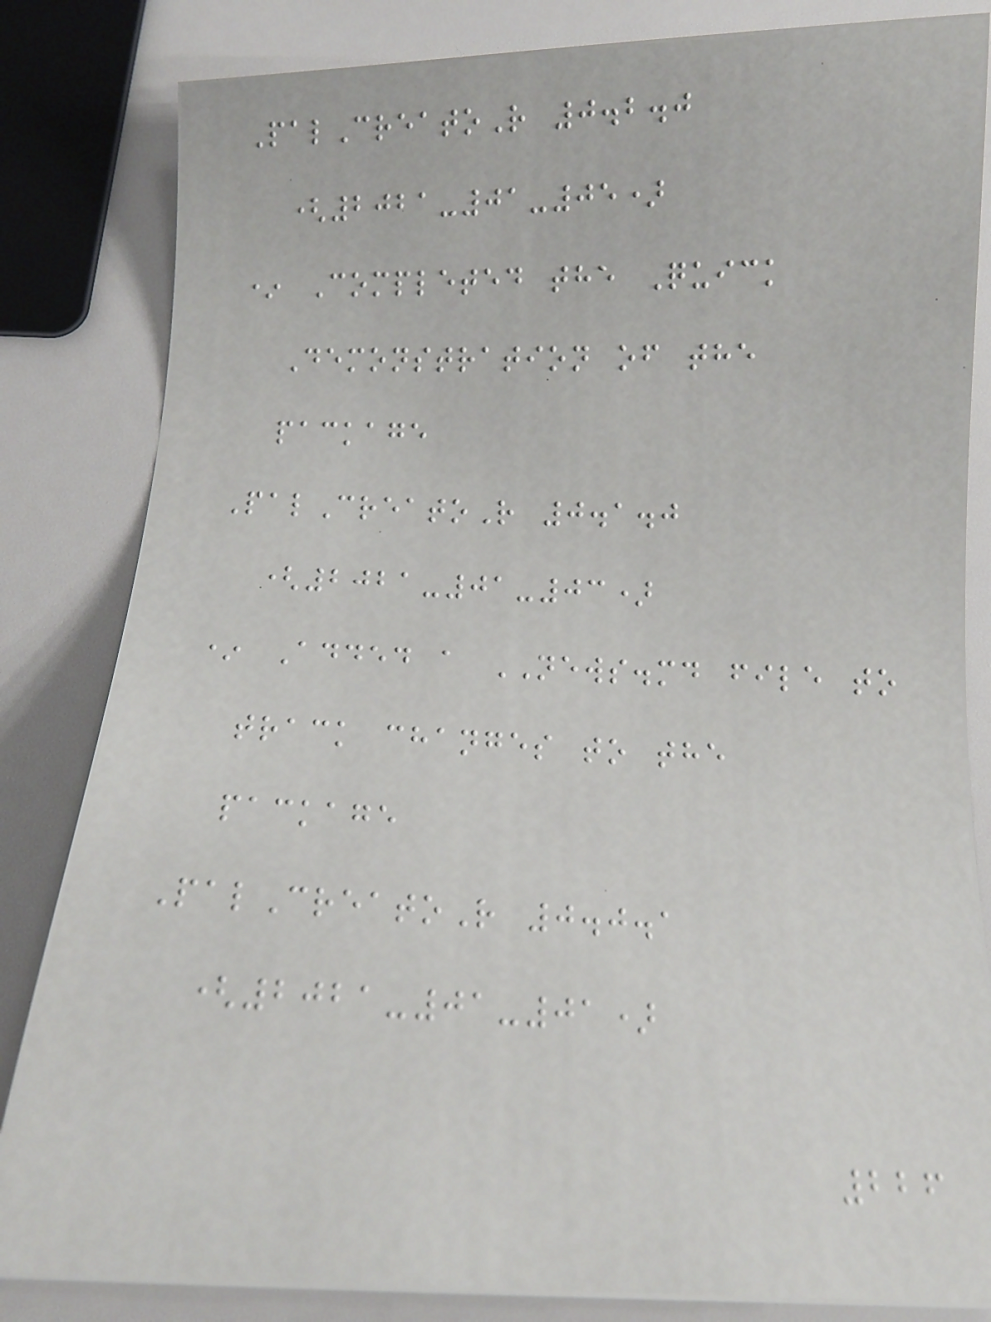PalCreatoR 0.2.0
(2021-01-05)
* Completed the Quick
Demonstration of the
package
PalCreatoR 0.1.0
(2021-01-03)
* Added a NEWS.md file to
track changes to the
package
PalCreatoR 0.0.1
(2021-01-01)
226
